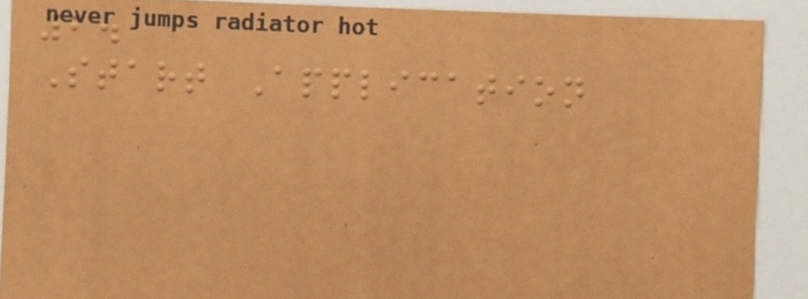2.
Start Application
